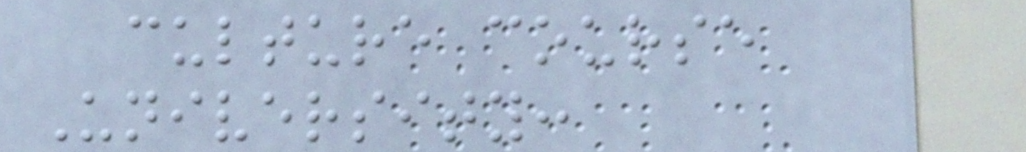culture course
University:
